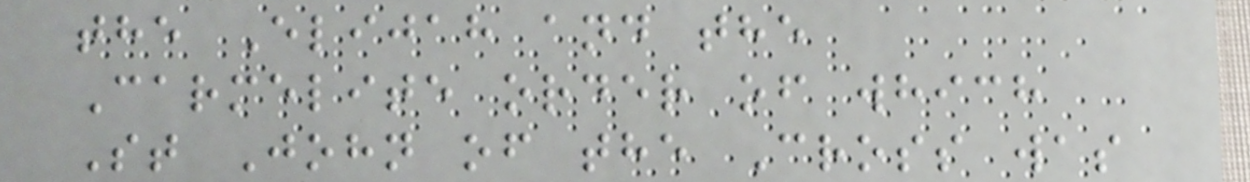the Elijah and the
Carmelite order of which
St John of the Cross was
